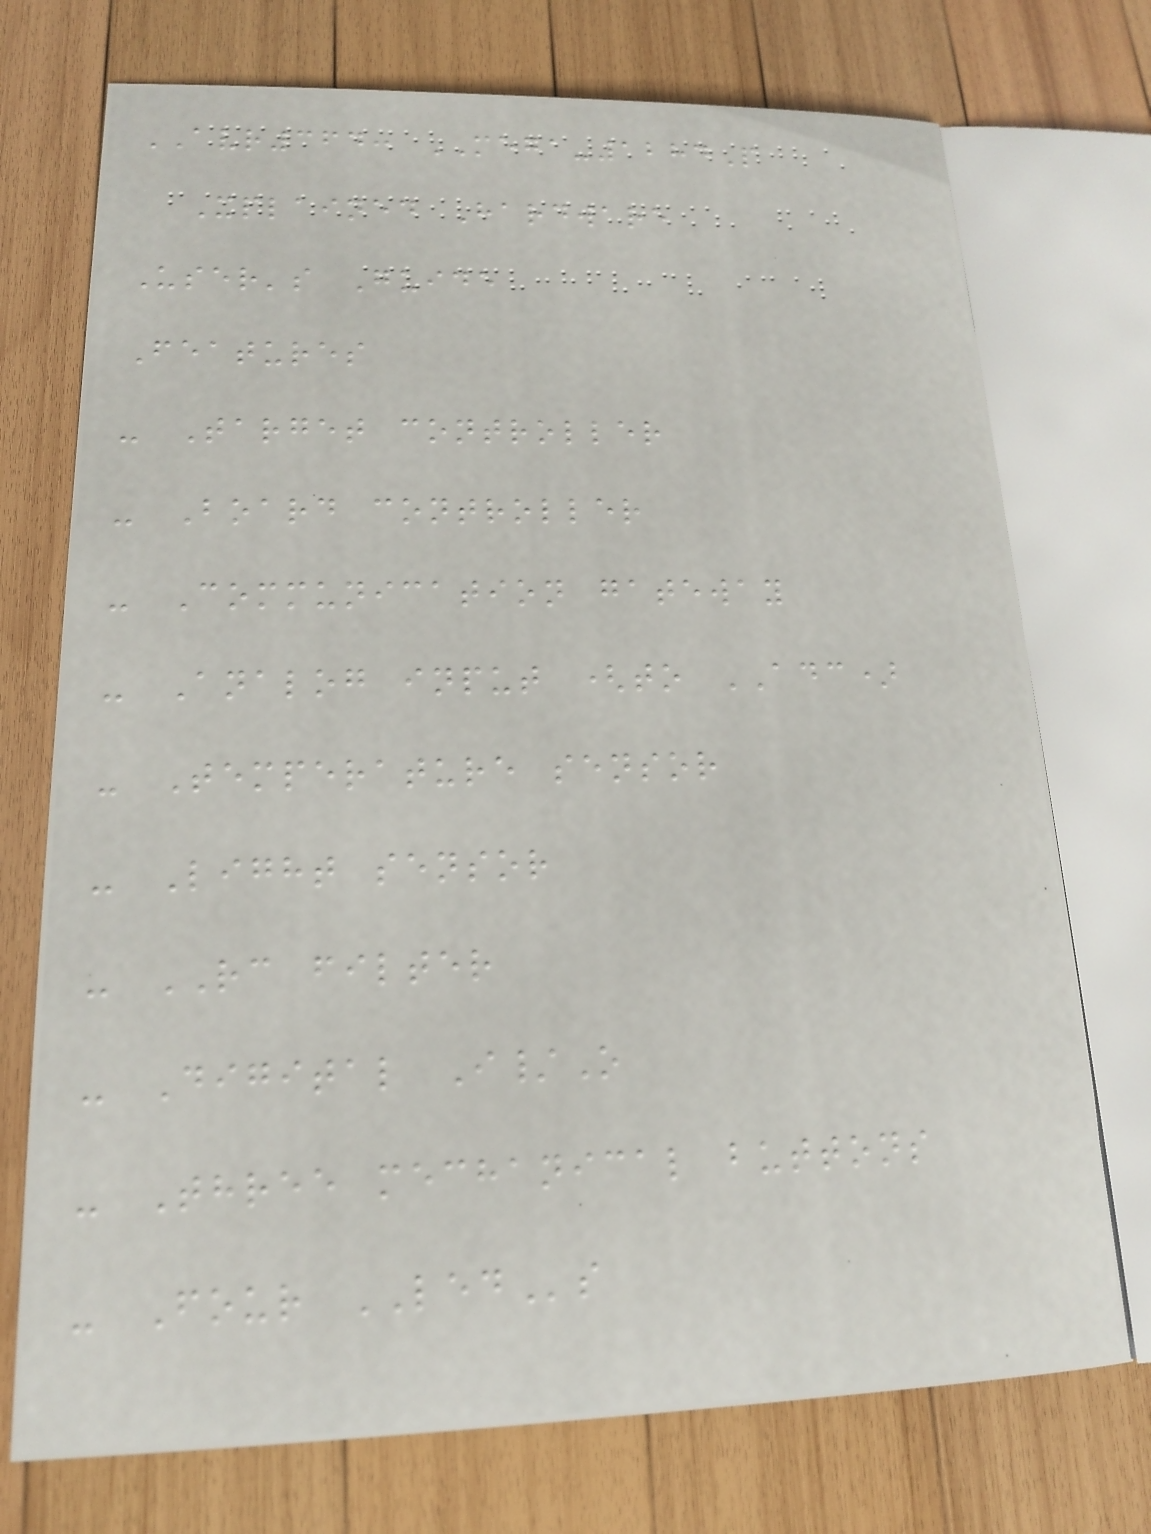AVR364: MEGA-1284P
Xplained Hardware
User's Guide
Features
- Target controller
- Board controller
- Communication gateway
- Analog input (to ADC)
- Temperature sensor
- Light sensor
- RC filter
- Digital I/O
- Three mechanical buttons
- Four LEDs
